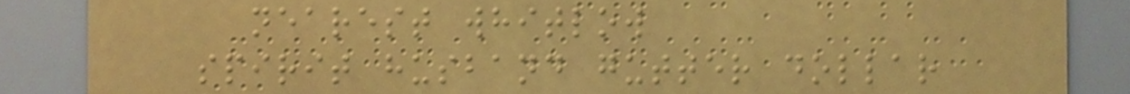nearest whitlow
spirit husband gutter dollar
